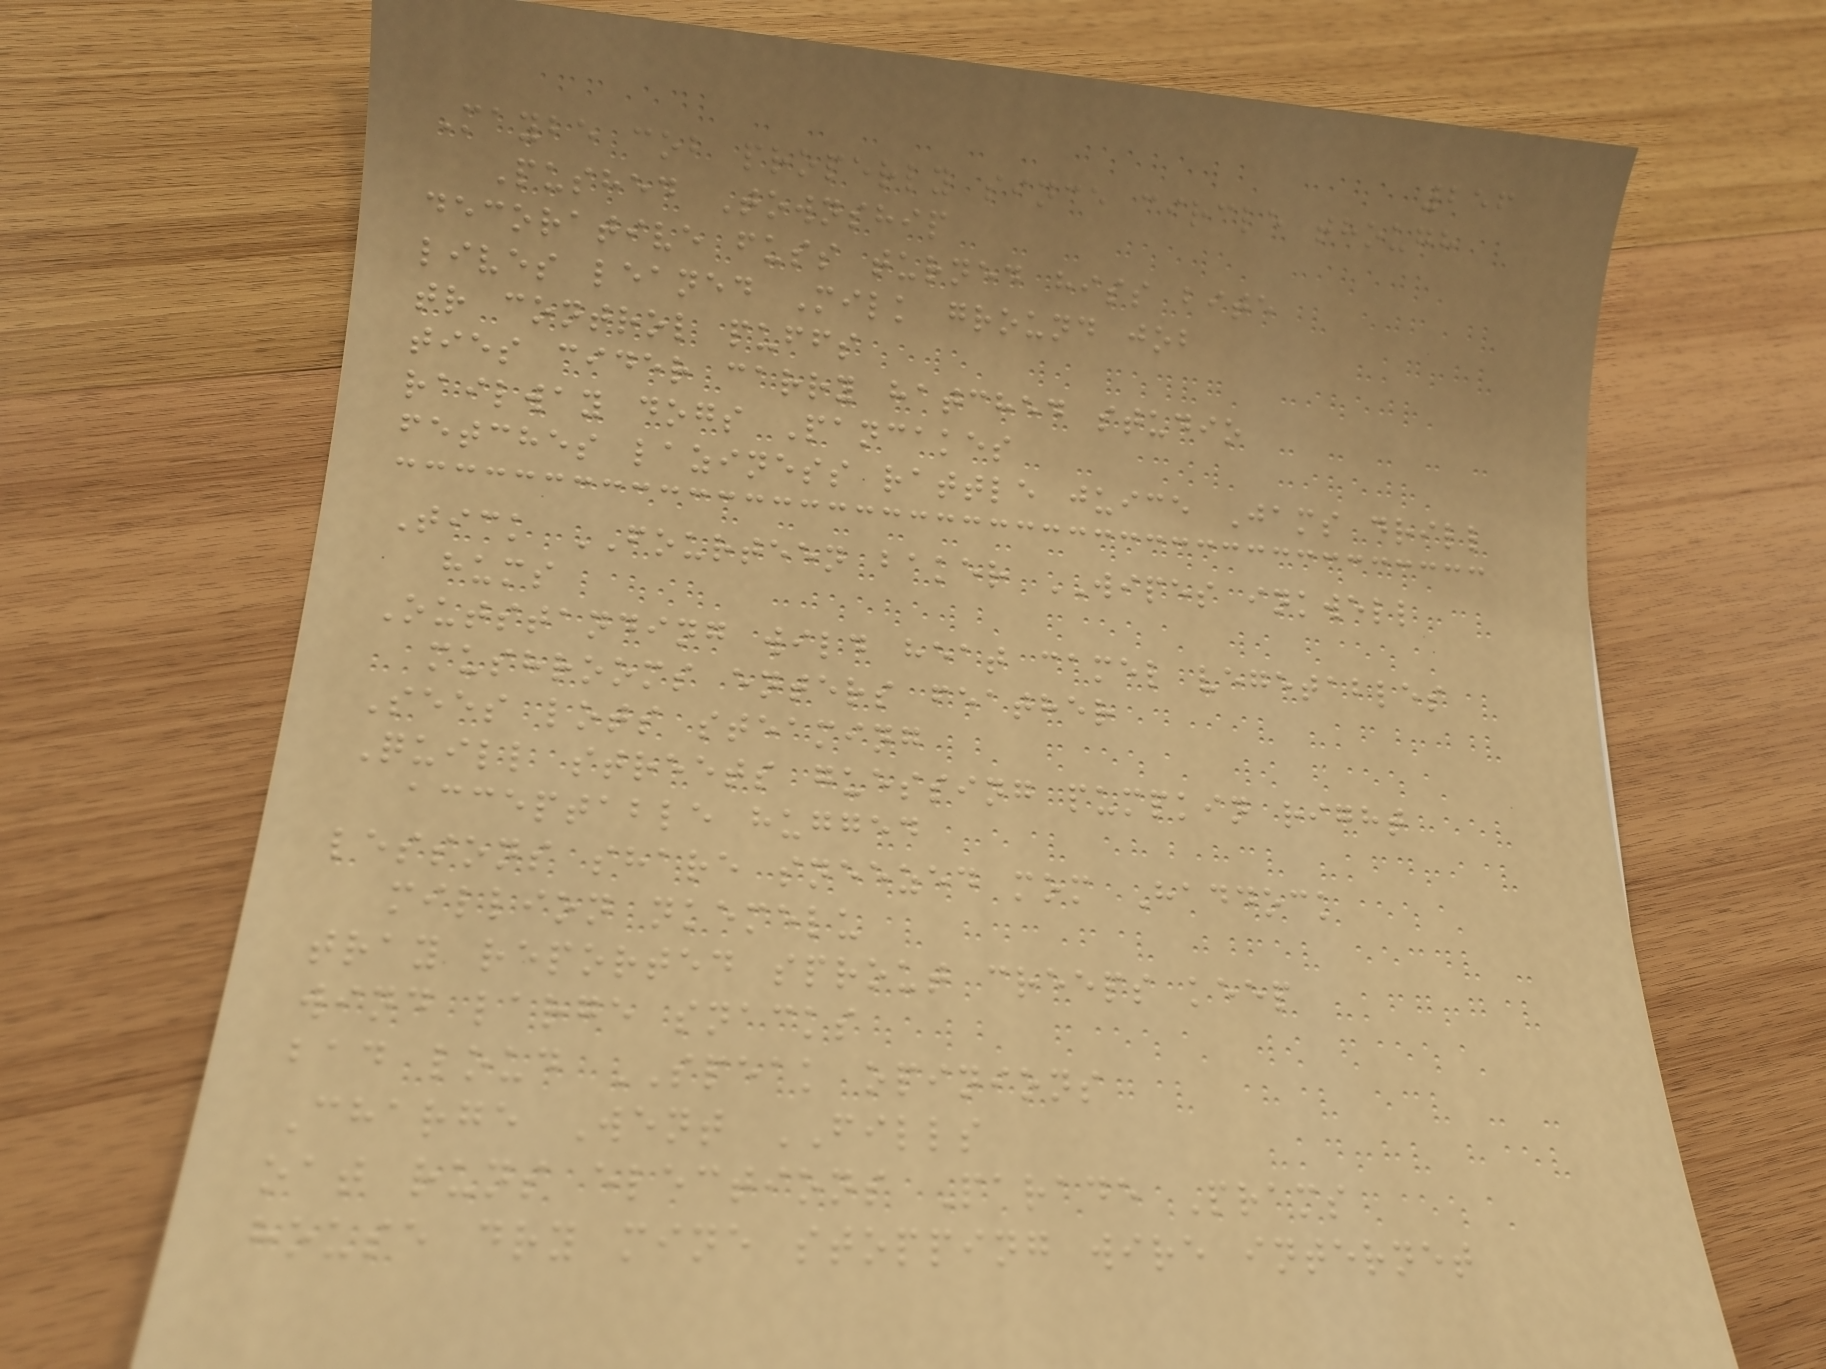256
Maybe cob properly since circle though
Pushed Township
decorative fuss turned hiss bite
lives leaned Milk ground job
tr control puffs
ties cider carry hatched studio
railway dogs Pancakes
fetches laziness rattle juice Jams drill
Tick FOURTEEN baker WIPES inkwell
hums
Outstanding wild heat camel vegetables
mushrooms enters feather
Sees lots steaming
Quill streets guessing pumpkin right
acceptable hugged
lessons share sneezed mom Haddock
million nkemelu
tray reported sprout creeps keep
wind large snacks
bad loud SPEAK opinions
Charge Went FILLS
oat runs elections Parade Prams
house dry mine stopping wire internet
